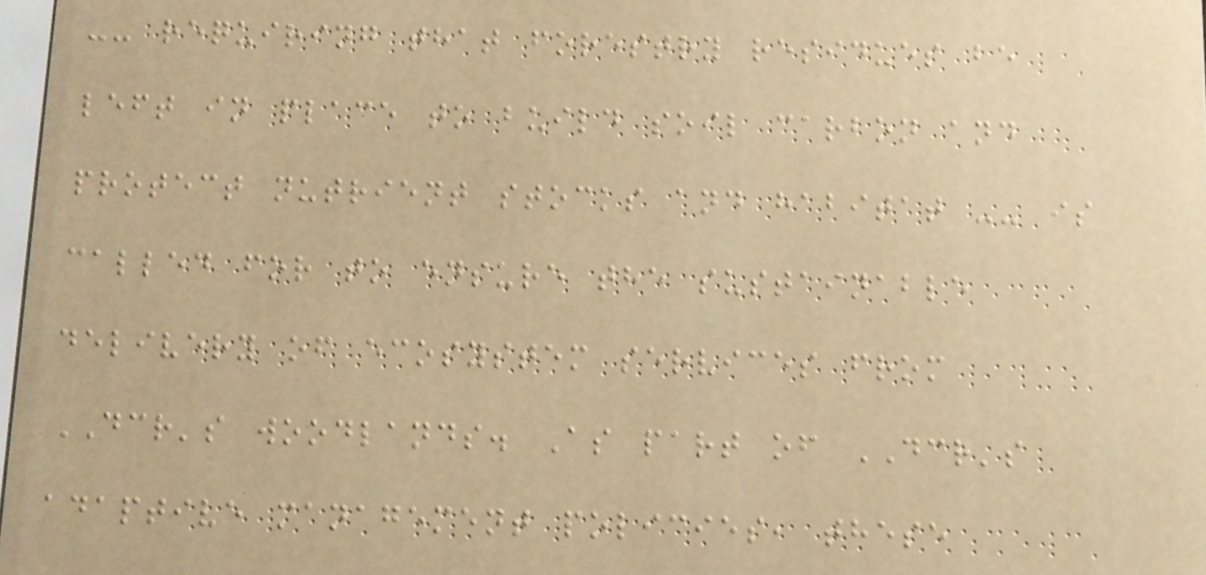-- requiring that forestry residues be
left in place to build soil carbon and
protect nutrient stocks and habitat -- is
called for to ensure the sustainable
delivery of ecosystem services from
DCR's woodlands. As part of DCR's
adaptive management policies, these
